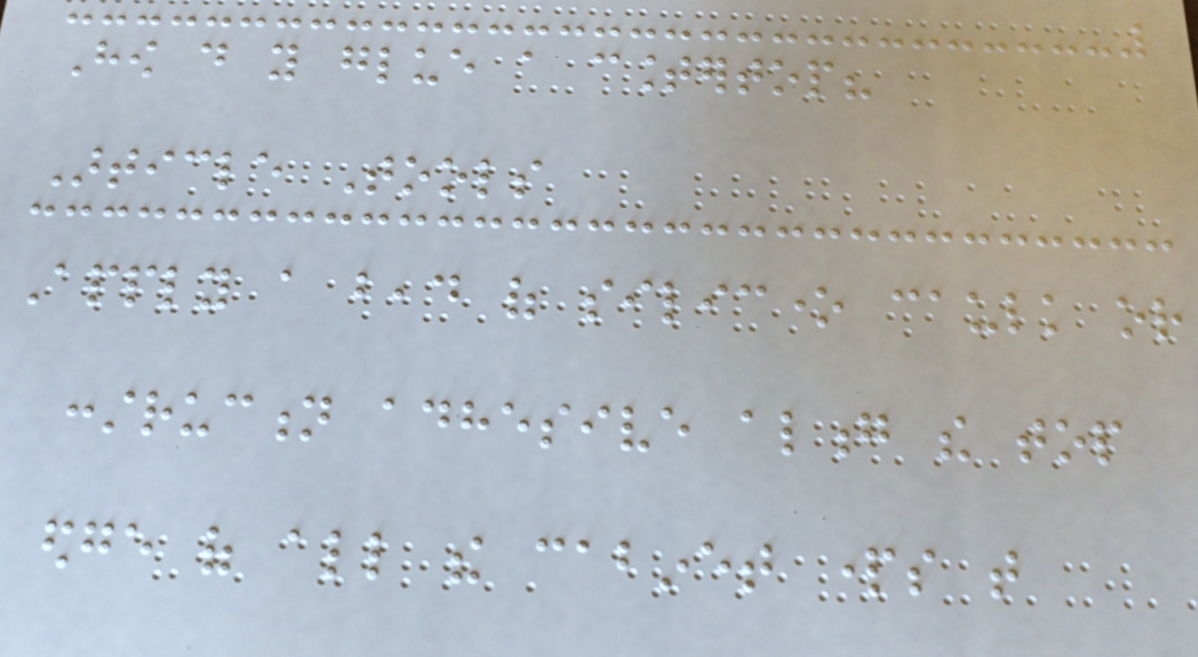How do you glue a countertop?
Article Tools
Apply a bead of silicone caulk or
construction adhesive along the top
edge of all the cabinet parts that
